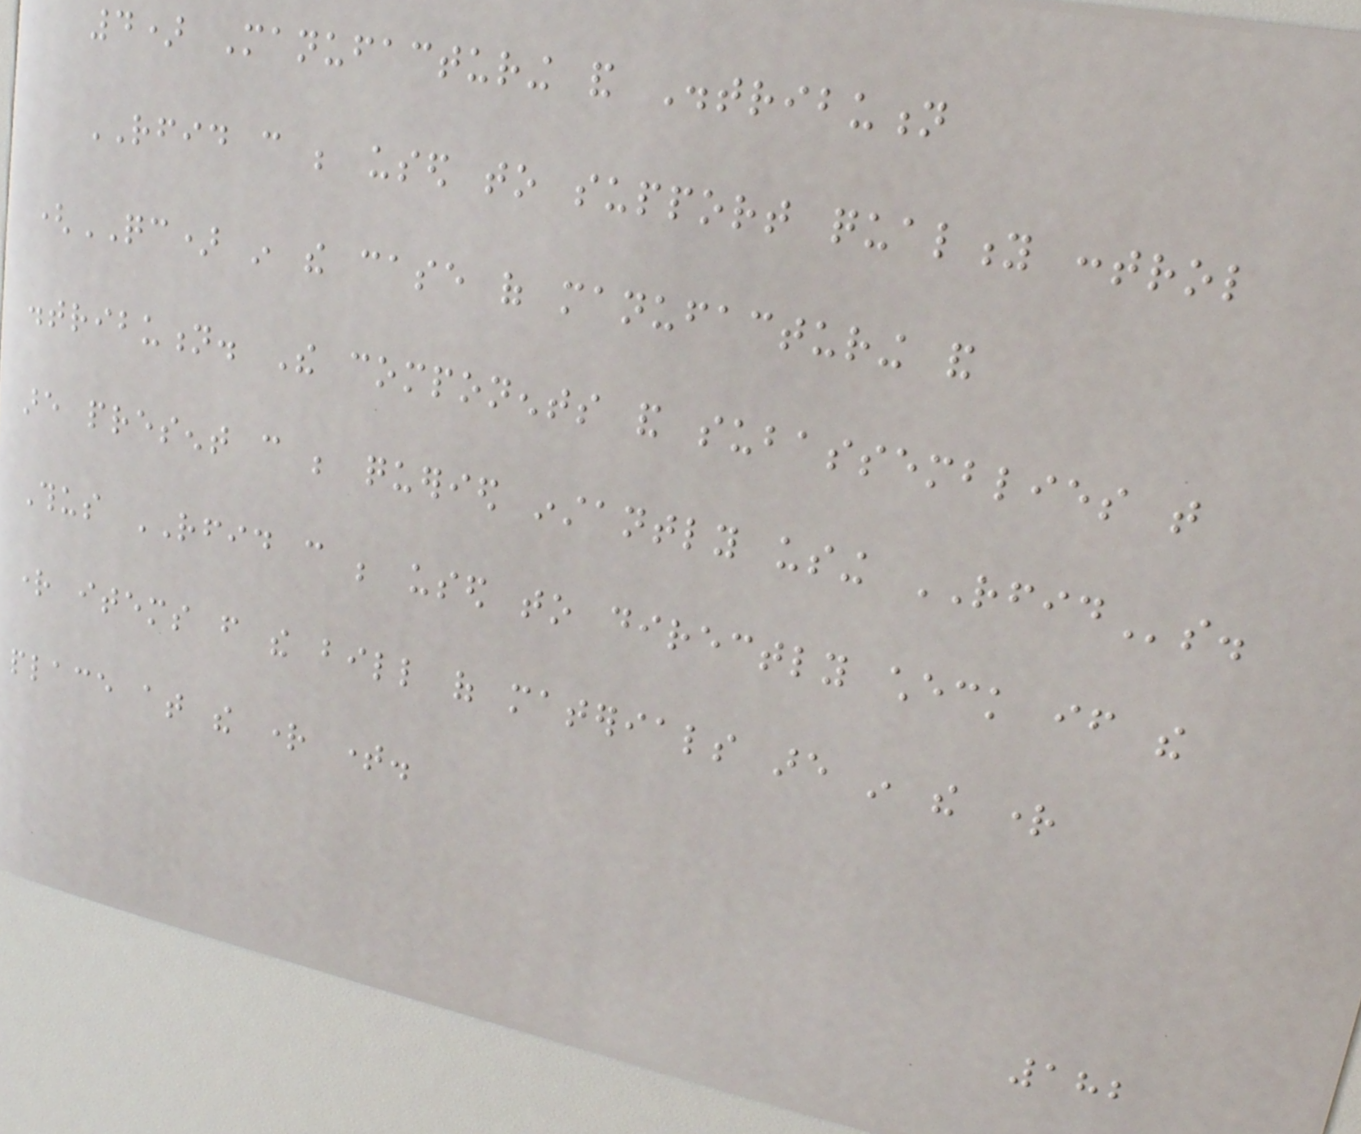4) Manufacturing and Distribution
RFID can be used to support quality control
(QC) in the case of manufacturing and
distribution. The components and subassemblies that
are present can be queried instantly using RFIDs.
Thus RFID can be used to directly check if the
right items from the bill of materials are in the right
place at the right time.
182
